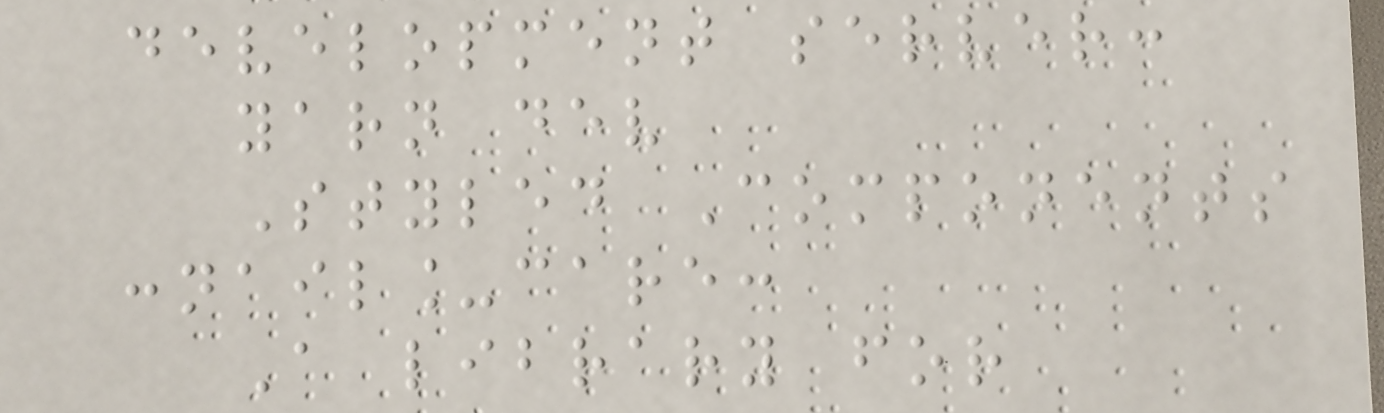development server:
yarn dev
Styled Components
:nail_care:
A library for
